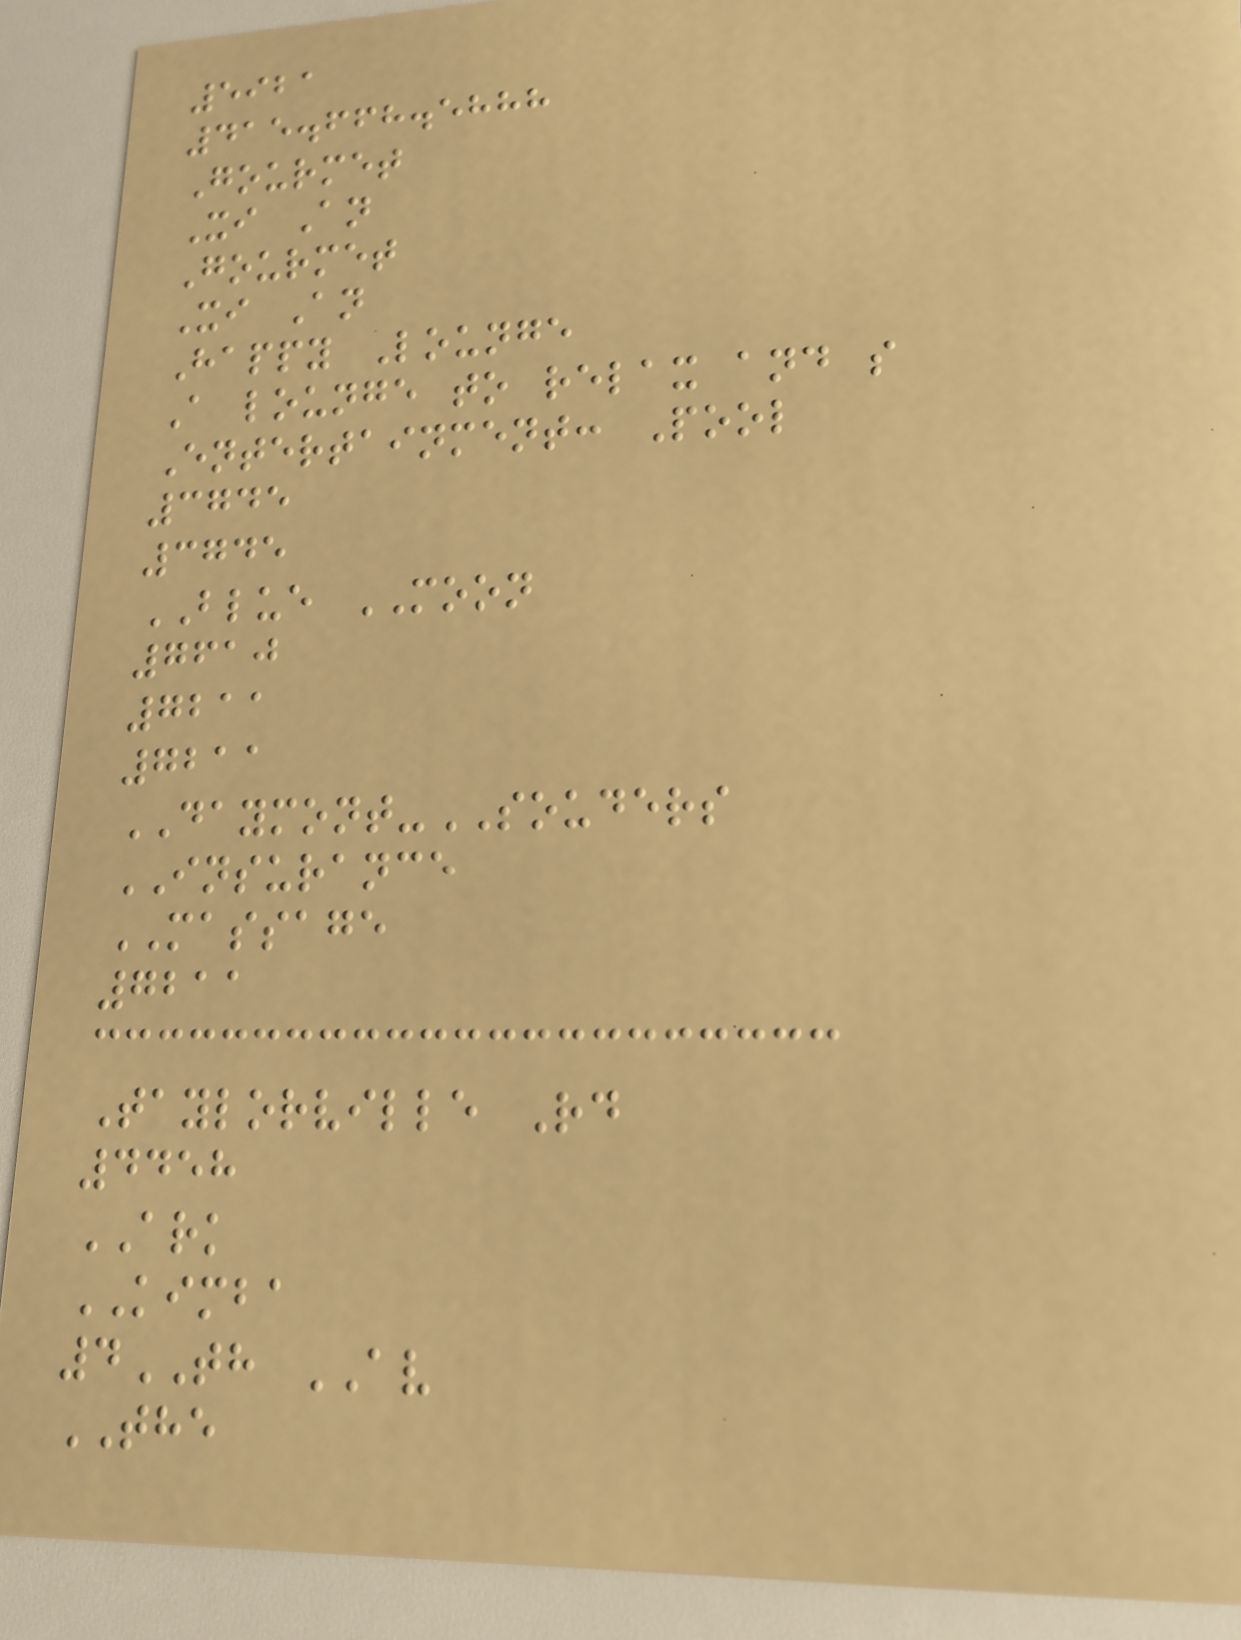5921
415.668.5888
Gourmet
Xi An
Gourmet
Xi An
Happy Lounge
A lounge to relax and s
Entertainment: Pool
3745
3745
BLUE MOON
7610
7211
7211
DAYMONT-SOUDERS
INSURANCE
MASSAGE
7211
Taylorville Rd
4458
ARK
KIMBA
4TH AV
THE
